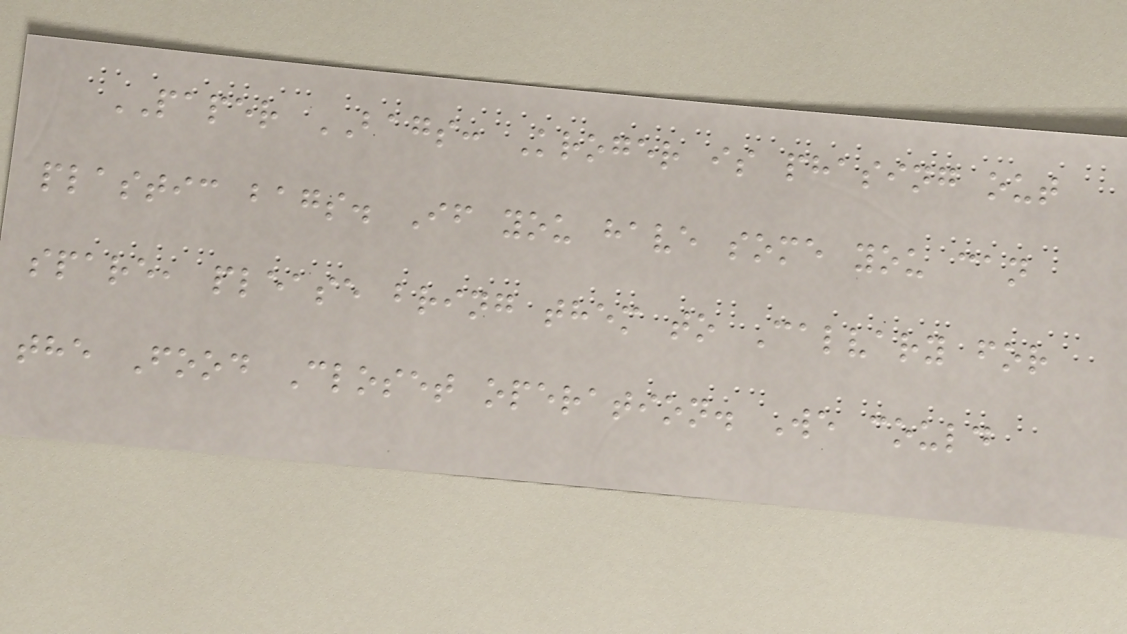PAPER BAGS: Kroger is phasing out
plastic bags. If you have some you can
spare, please bring them to Calvary for
the Food Closet operation. We could
